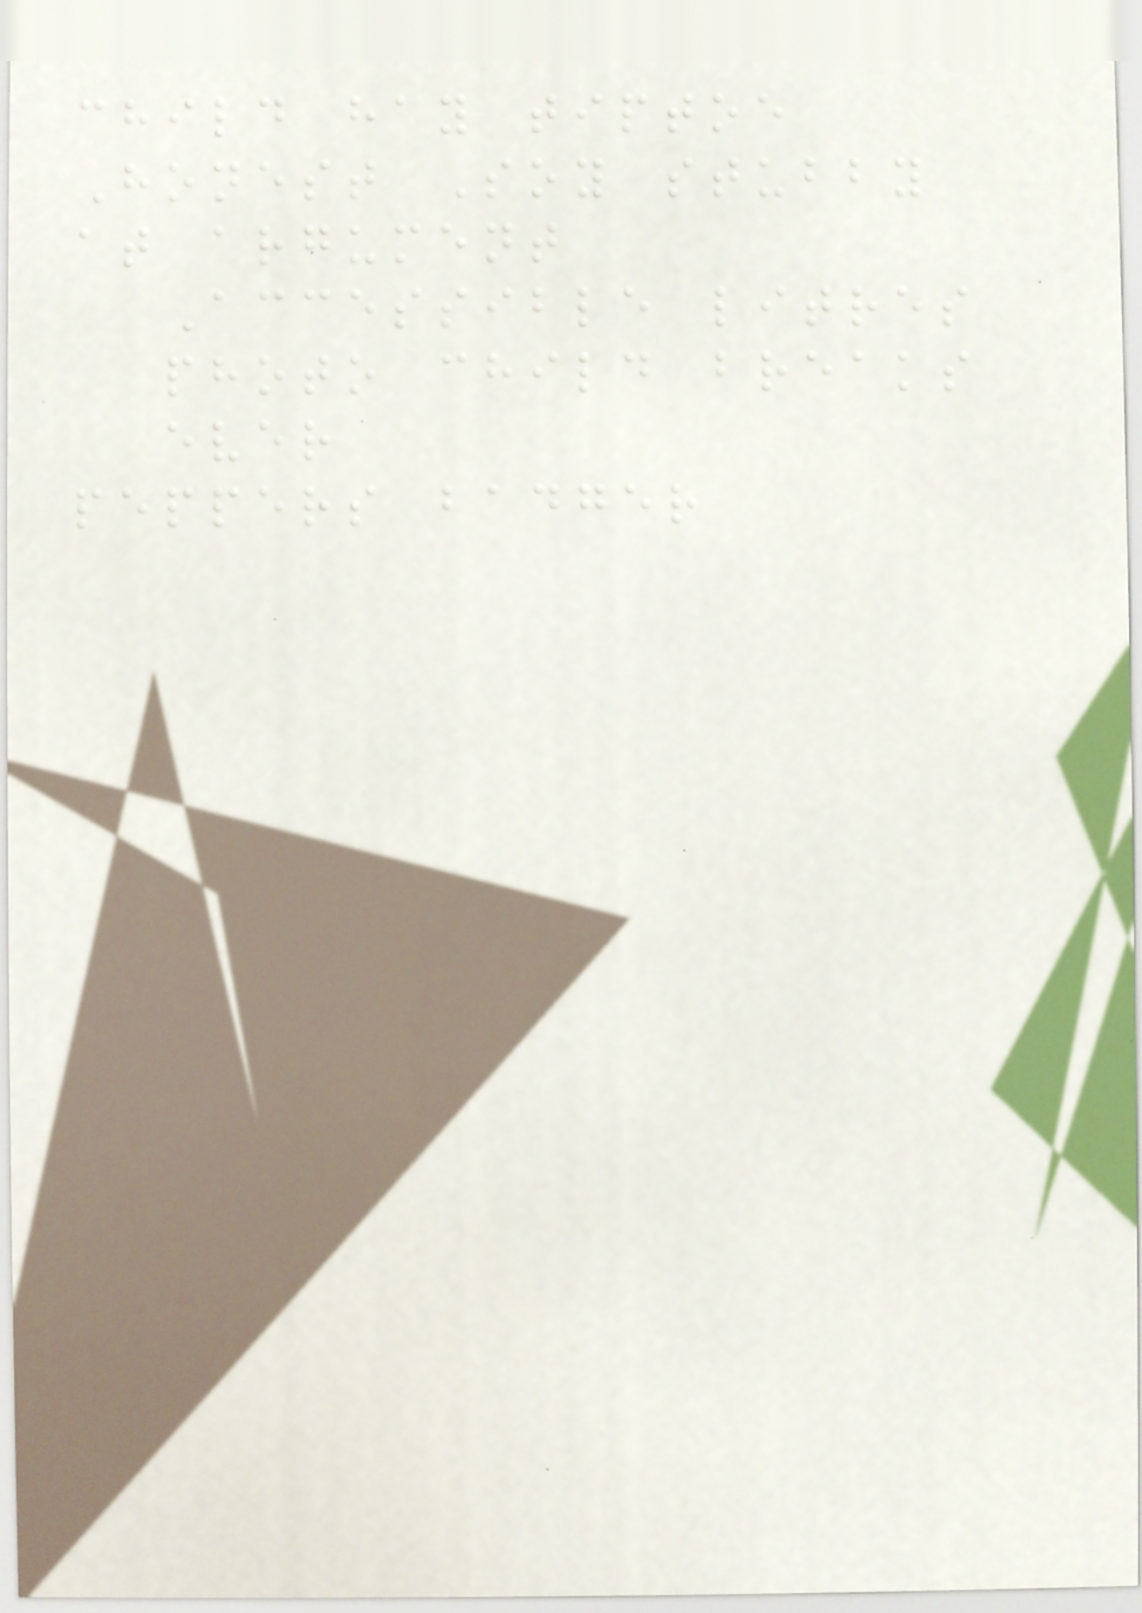child hay tiptoe
Honest Soy stubby
at argument
Accessible litres
photo child breaks
ever
peppers badger
